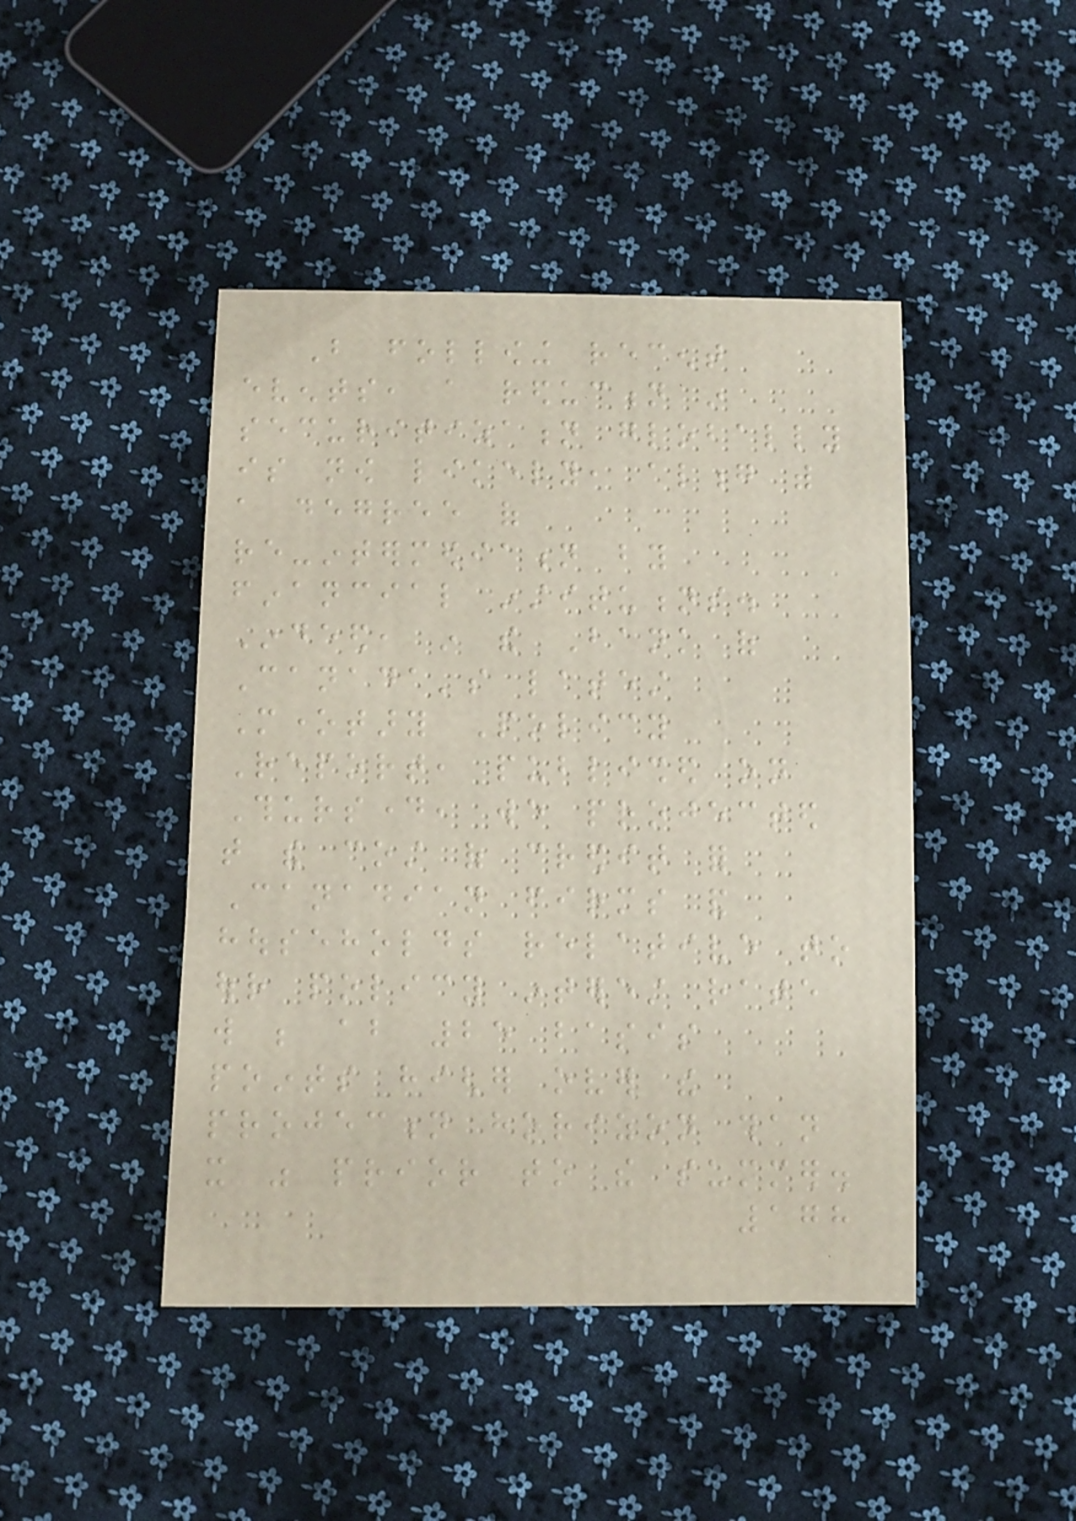But following recent
events, a reduction in
securitization globally
is now likely, along with
a degree of
re-intermediation by
financial institutions.
Indeed, in the Bank of
Canada's latest
Monetary Policy
Report, published on
Thursday, we projected
that the cost of credit for
Canadian firms and
households relative to
our policy interest rate
will be about 25 basis
points higher over the
projection horizon than
it was prior to the summer.
178
